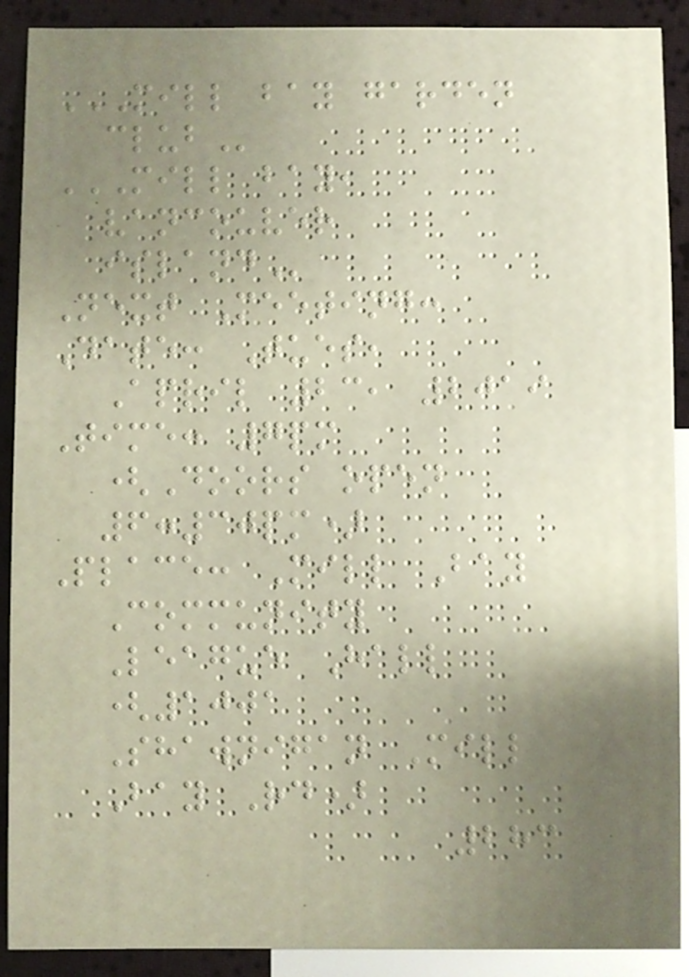MILL BAY GARDEN
CLUB
MILL BAY,
VANCOUVER
ISLAND
Next Meeting:
Date: Tues,
April 23, 2019
Time: 7pm
(Doors open
6:30pm)
Place: Mill Bay
Community
League Hall
(1001
Shawnigan Mill
Bay Rd)
283
